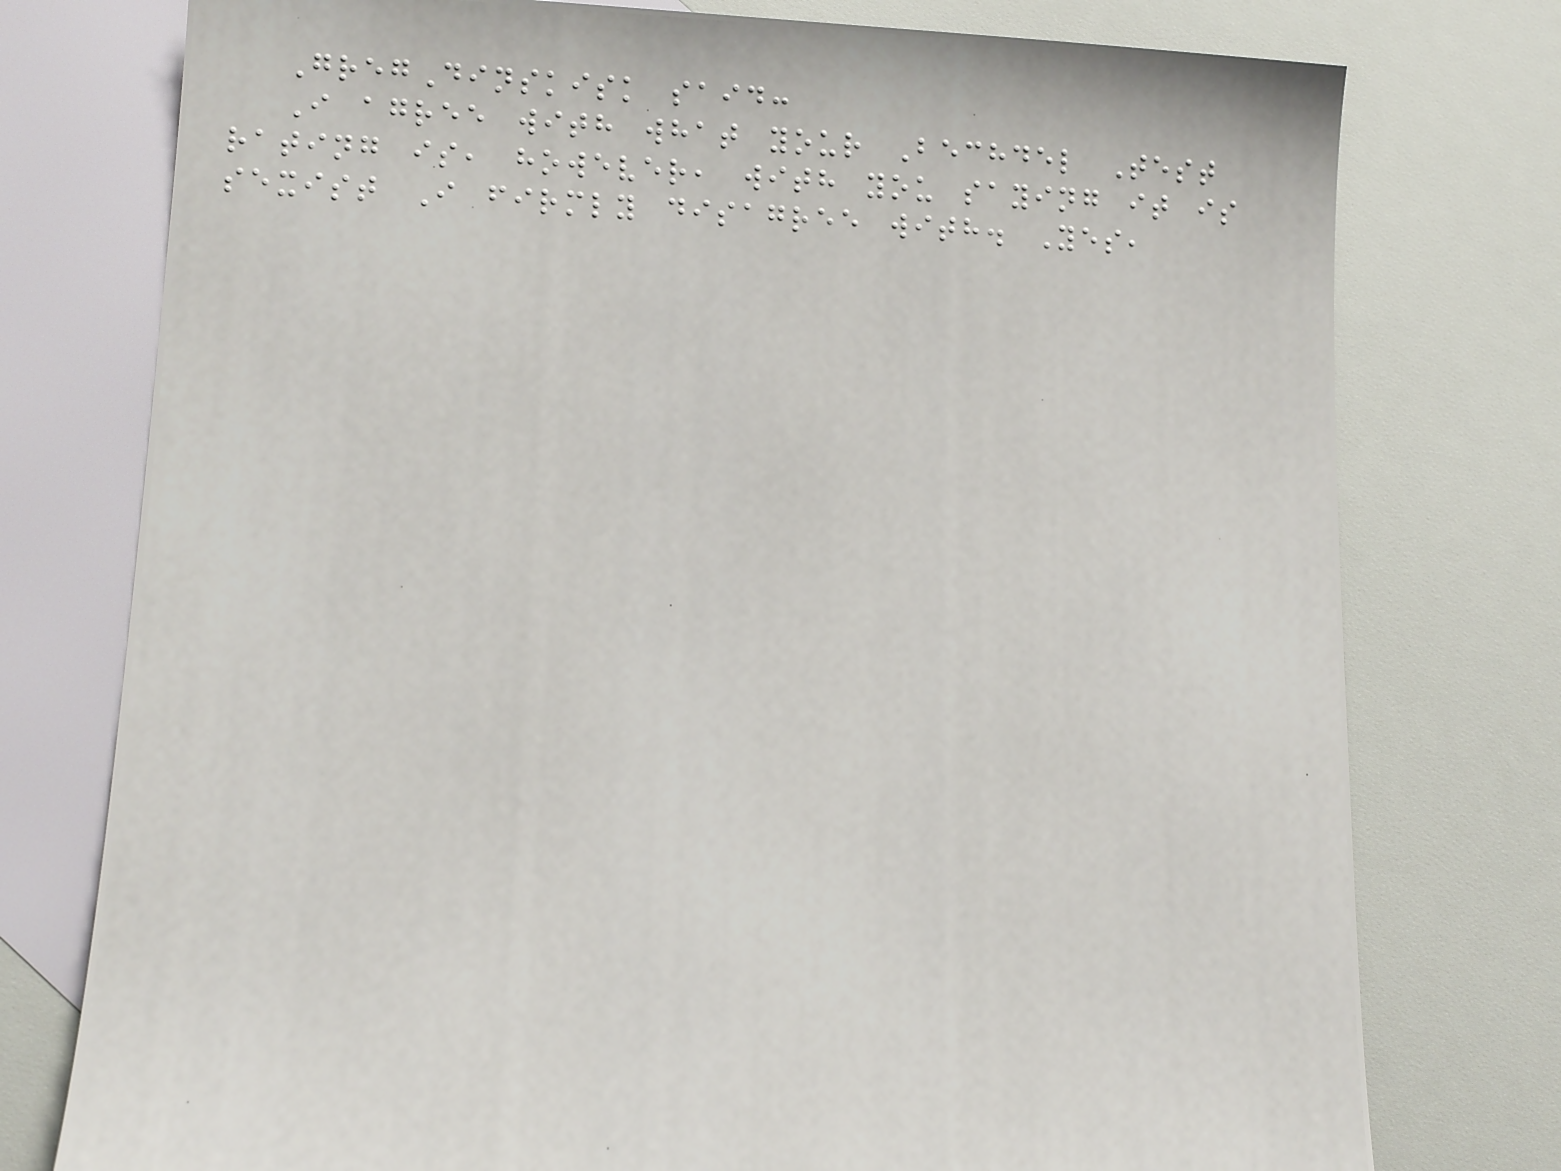GregDinskisk said:
I agree with what your Bechdel Test
rating is, however, with you saying it is
sexist I firmly disagree with. Yes,
